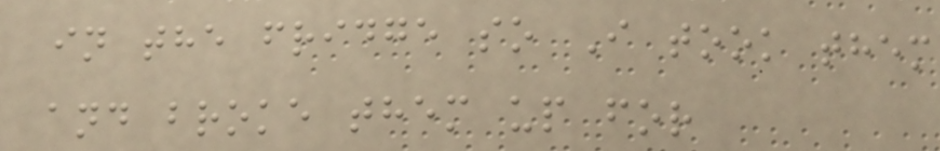in the fridge so I took them
and broke them up for
